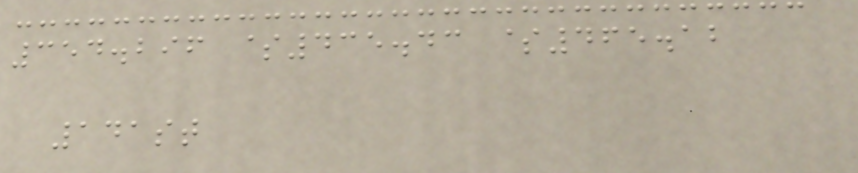354.296 $435.43 $465.12
141st
